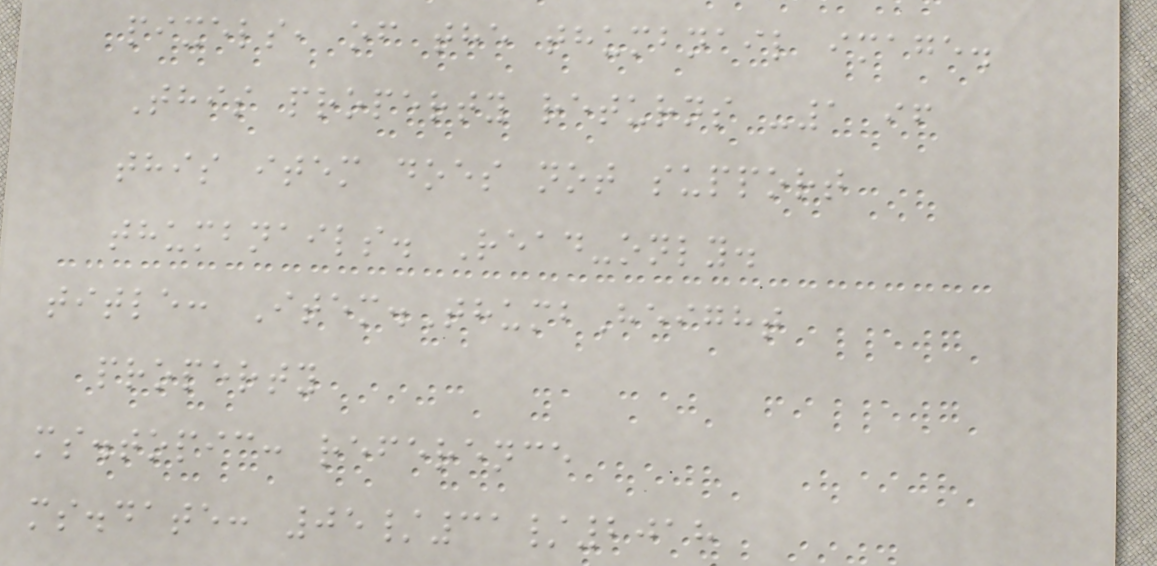pixels, of the thumbnail image.
This property returns -1 if
this item does not support
thumbnails. Read-only.
title: Item.ThumbHeight
property
ms.topic: reference
ms.date: 05/31/2018
